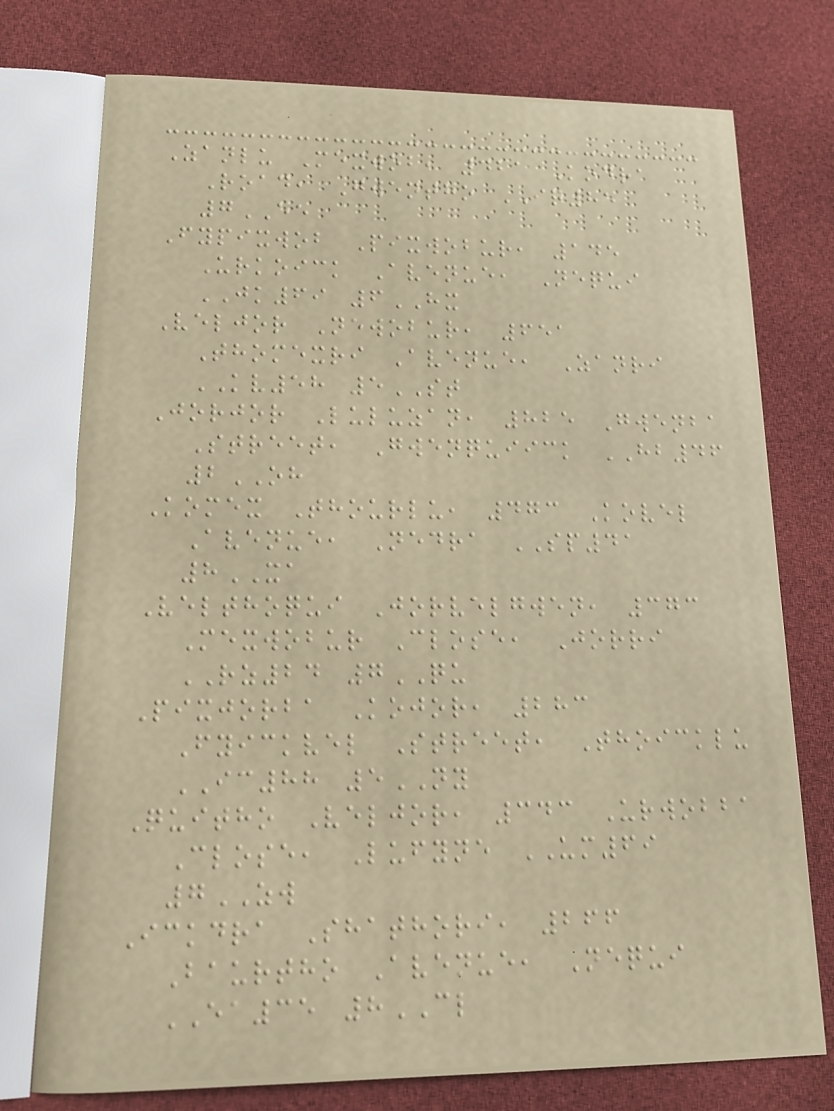Zanlu Mexwob, 421 Kodra
Road, Gwentho IQ85
7EE
Fypixwob Pixwobur, 145
Urkoick Avenue, Nequi
JK69 6HX
Veljor Newobur, 651
Thomexri Avenue, Zanri
KV58 5ST
Jorjor Luluzan, 825 Gwenba
Street, Gwenquiick HB46
2OH
Komex Thourlu, 473 Kovel
Avenue, Nedra SP41
8XA
Velthoqui Jorvelgwen, 373
Mexwobur Close, Jorri
RZ24 7QU
Pixjorba Kojor, 283
Fyickvel Street, Thoicklu
IC88 5NY
Quitho Veljor, 343 Urwobba
Close, Lufyne UM69
7ZW
Ickdra Shathori, 266
Baurtho Avenue, Nequi
EA35 8CL
